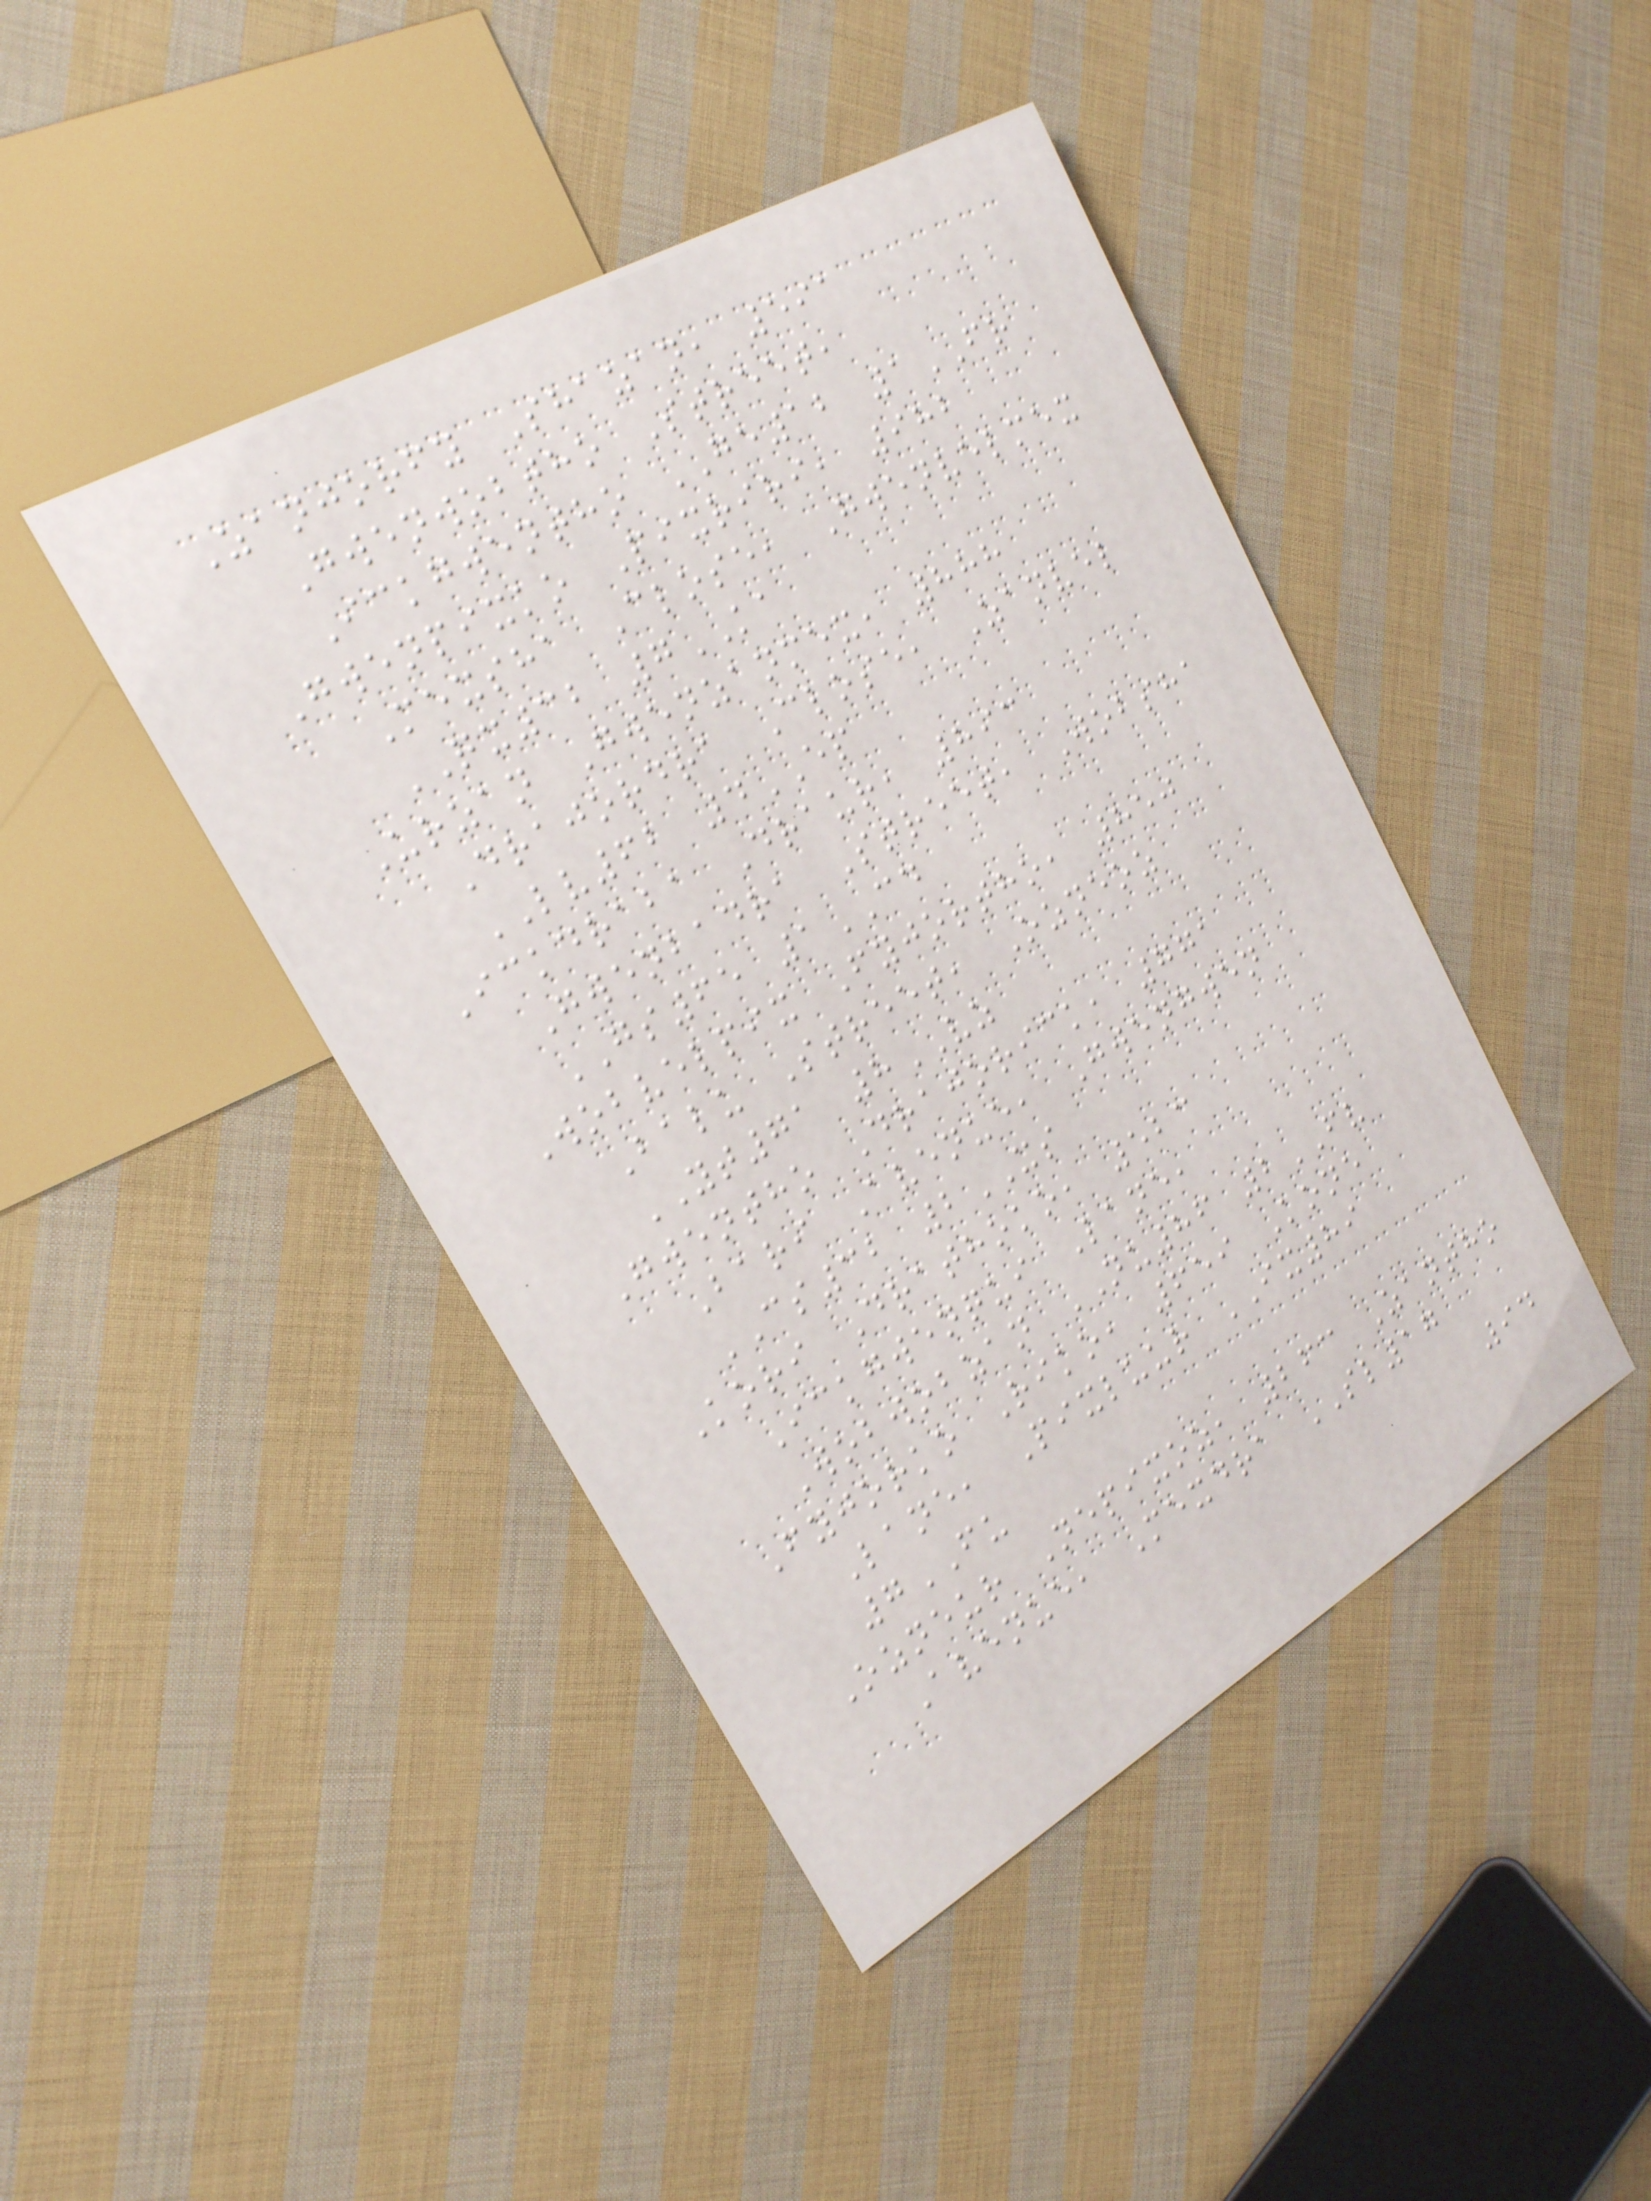Zanjorfy Shazan, 591
Gwenwobtho Street,
Ickgwentho GE12 1FR
Gwenpixko Pixriri, 982
Mexsha Close, Gwenvelmex
QX32 7KA
Urzan Gwenzanmex, 888
Drajordra Close, Zanvel
LV62 4EP
Ickdraba Draur, 893
Gwenbadra Street, Wobsha
GS65 1CD
Wobvelpix Fyjortho, 850
Balu Street, Ozneoz
YT71 8VZ
Gwentho Drajorick, 771
Bari Avenue, Gwengwen
CS32 2XS
Kori Drathoko, 523
Ickgwenqui Lane,
Wobwobzan NU86 2FV
Fyjorko Riko, 659 Kone
Lane, Pixluur IX89
7FU
Ozneur Nepixoz, 263 Zantho
Avenue, Mexdra SL17
94
